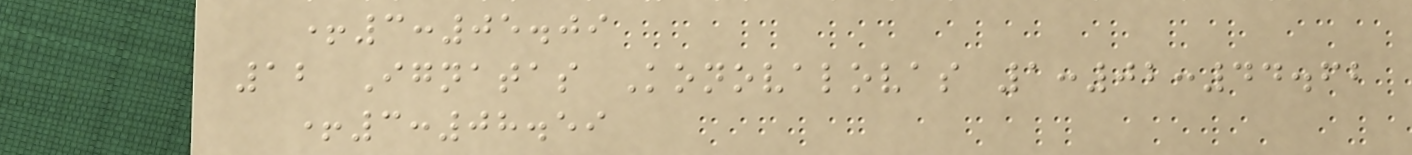+3:05.09
12 Ignatas Konovalovas 1:02:44.62
+3:08.59
